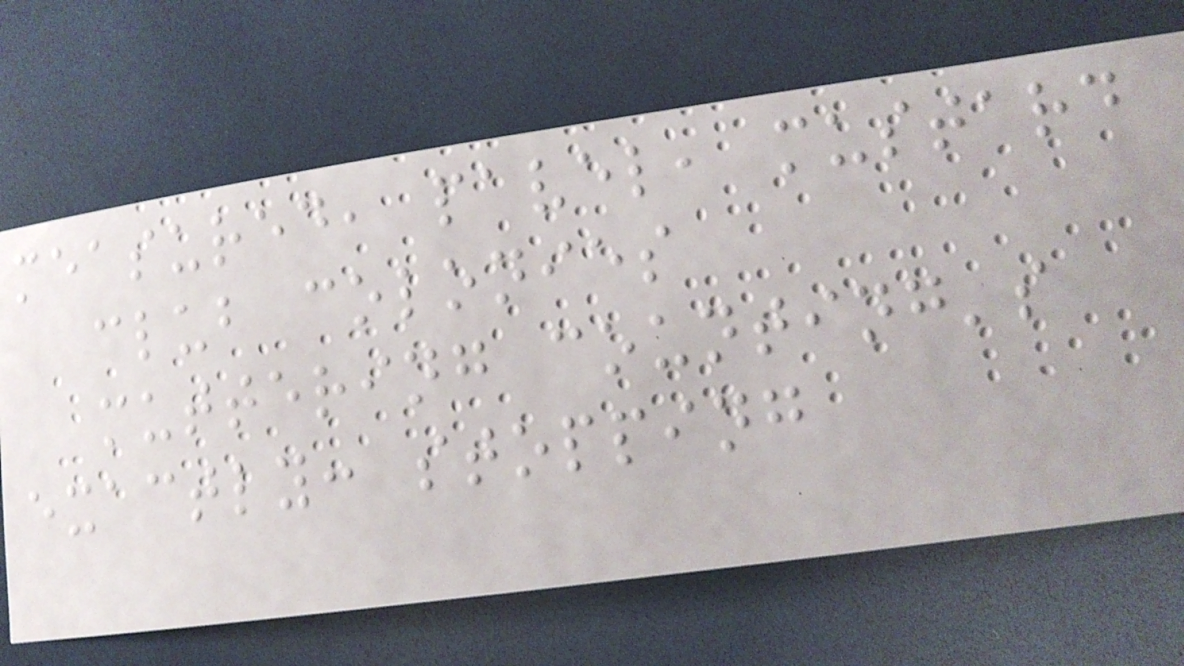measured, pavel, mustard
club colonies
muttering counting's
exactly: stopping
